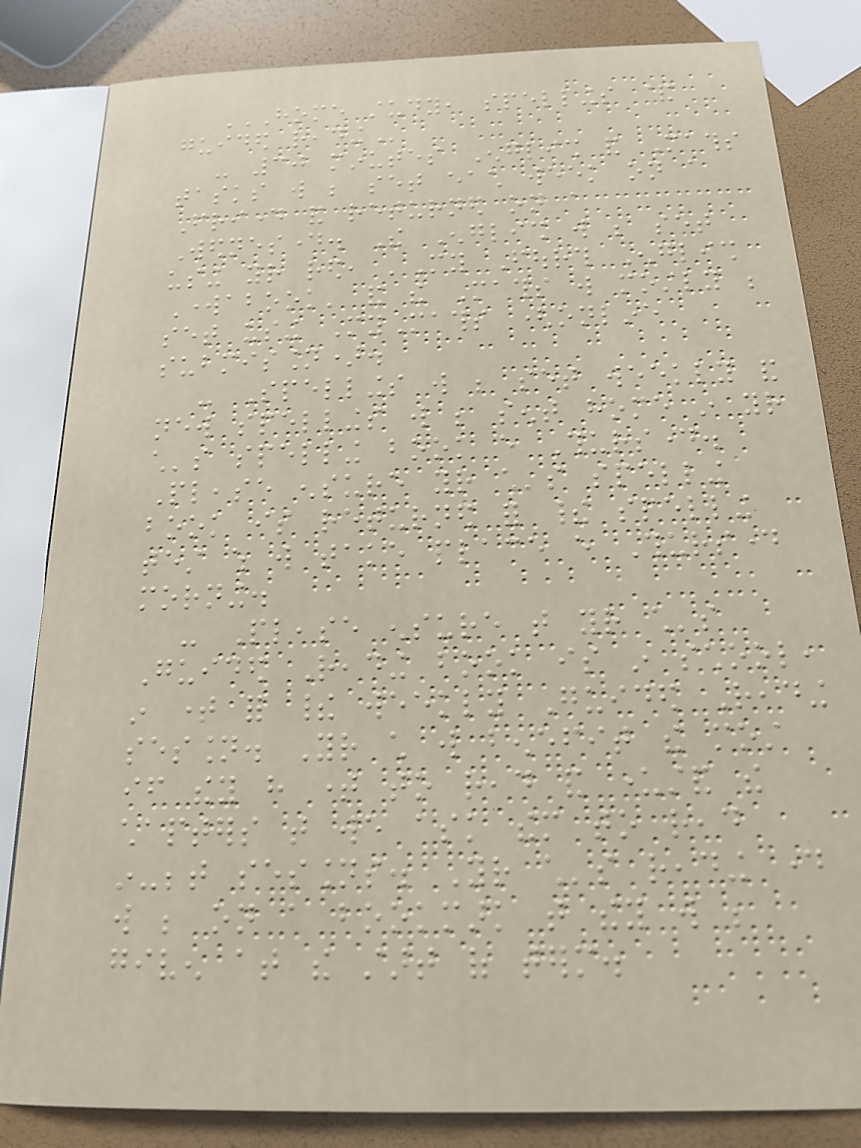HOME STUDY, SPELLINGS &
GUIDED READING
- 30 minutes English and Maths
tasks will be set each week on a
Friday and returned on a
Wednesday. The English will be set
using your red, 'My Fourth English
Workabook' and the Maths will mostly be
set using MyMaths (online
submission).
- Spellings will be set weekly and
new spellings will be sent home in your
child's spelling book every Thursday.
Please ensure your child's spelling
book is returned for their spelling
test which will take place every Thursday
morning.
- Please ensure that your child's
Guided Reading book is in school,
in time for their weekly Guided Reading
session. Your child will benefit the most
if they have time to read and understand the
chapters that we ask them to read
in-between sessions. Your child's reading day
will be on a bookmark that they will be
given at the start of term.
